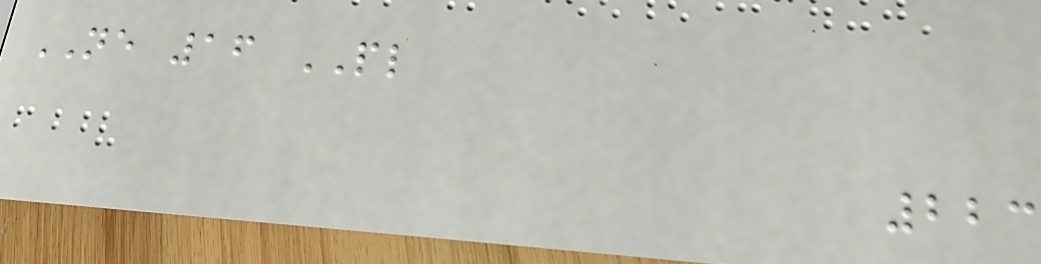NE 16 PL
223
